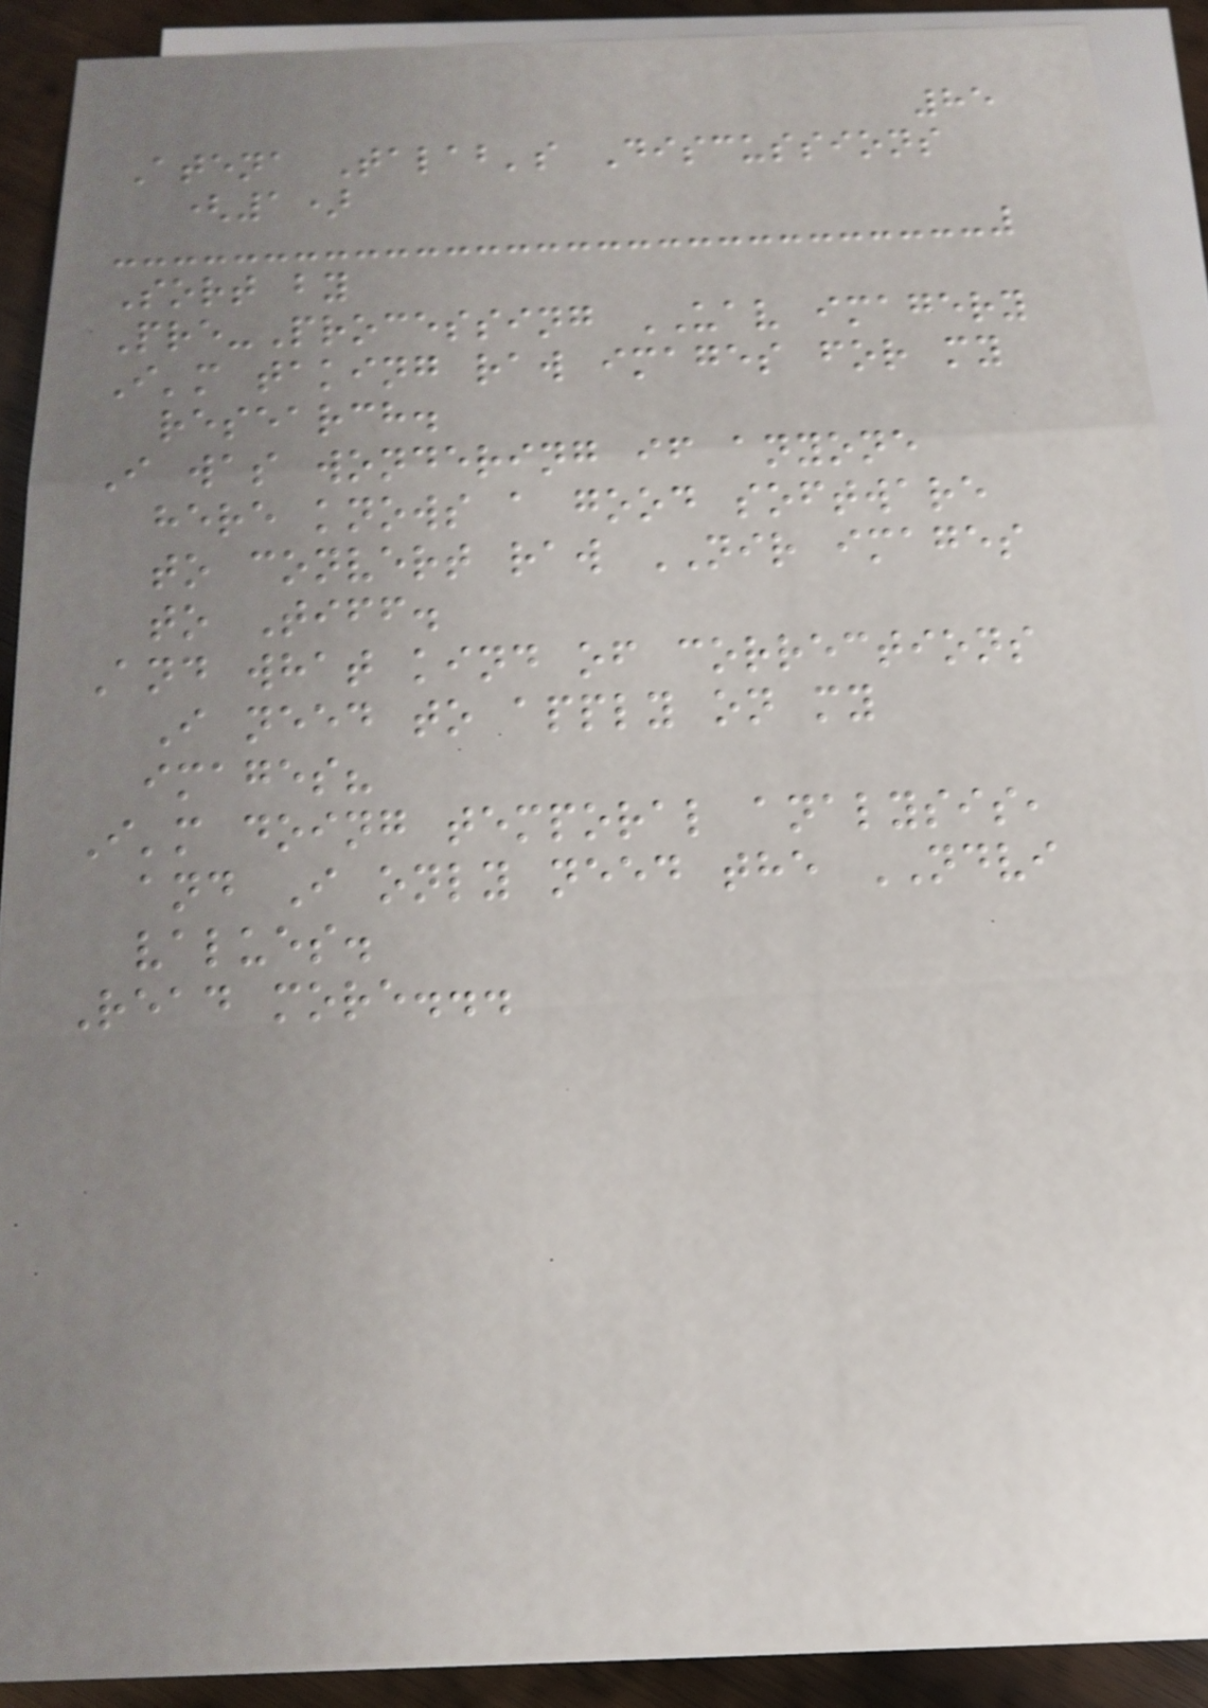85
Atena Talab's Discussions
(1)
Sort by
Pre-Processing UAV imagery
I'm taking raw images for my
research.
I was wondering if anyone
here knows a good software
to convert raw NIR images
to Tiff.
And what kind of corrections
I need to apply on my
images?
I'm doing temporal analysis,
and I only need the NDVI
values.
Read more...
